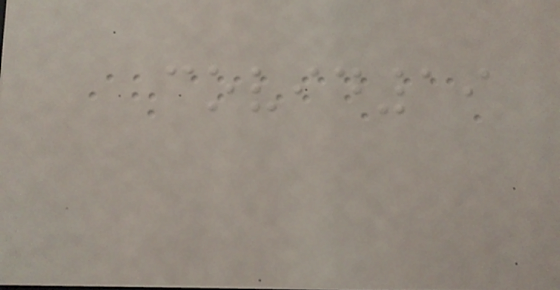covid19
